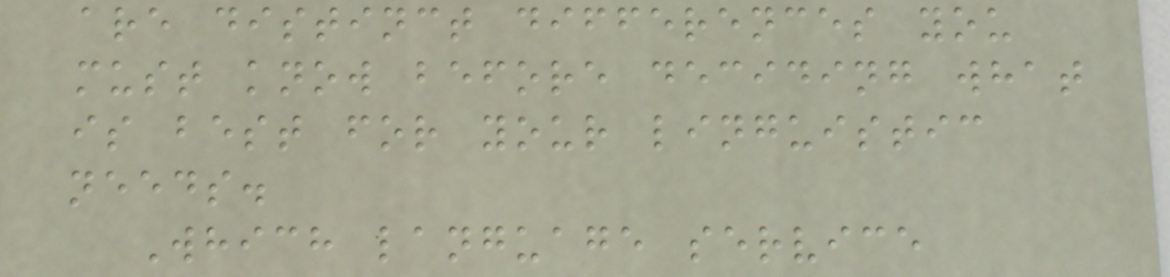are distinct differences you
must know before deciding what
is best for your linguistic
needs.
Which language service
